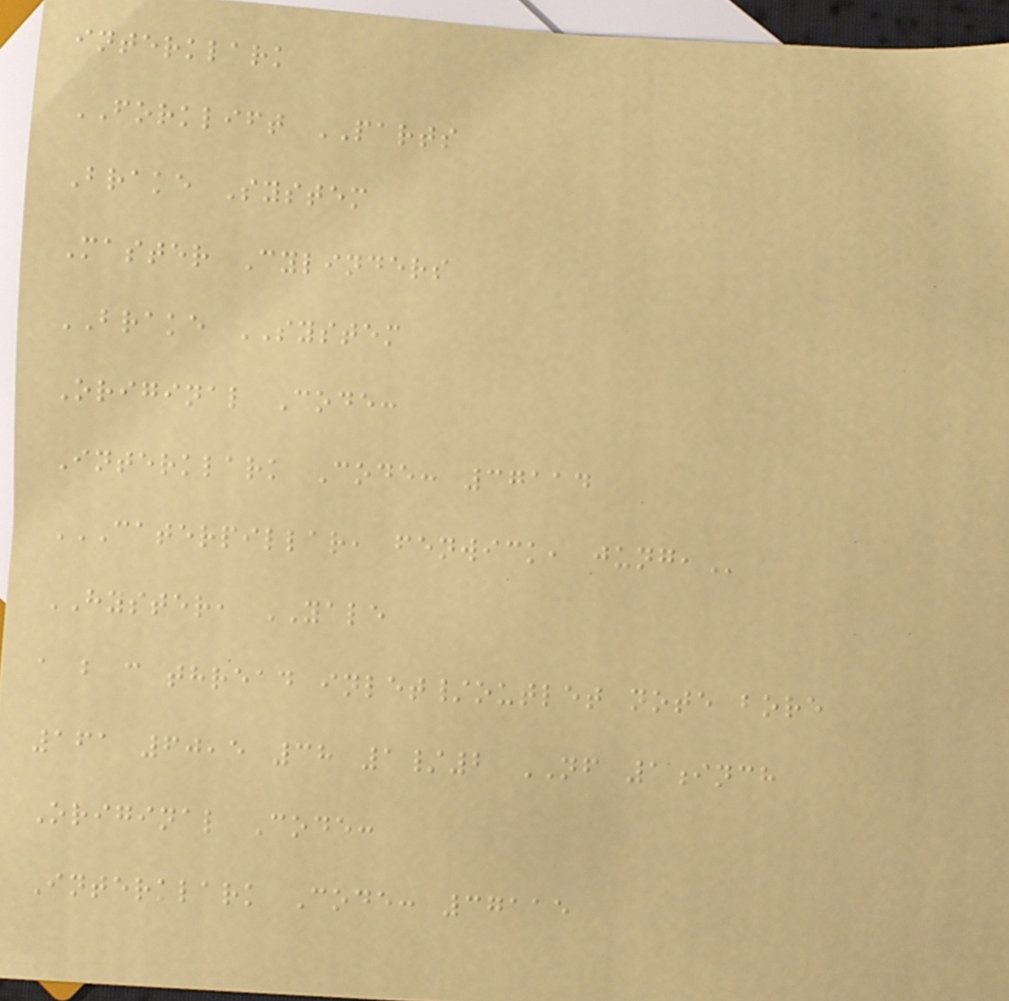interklark
FORKLIFT PARTS
Brake System
Master Cylinders
BRAKE SYSTEM
Original Code:
Interklark Code: 37114
CATERPILLAR, FENWICK, JUNG,
HYSTER, YALE
a b c thread inlet/outlet note bore
161 60,5 38 1/2 NF 1inch
Original Code:
Interklark Code: 37115
